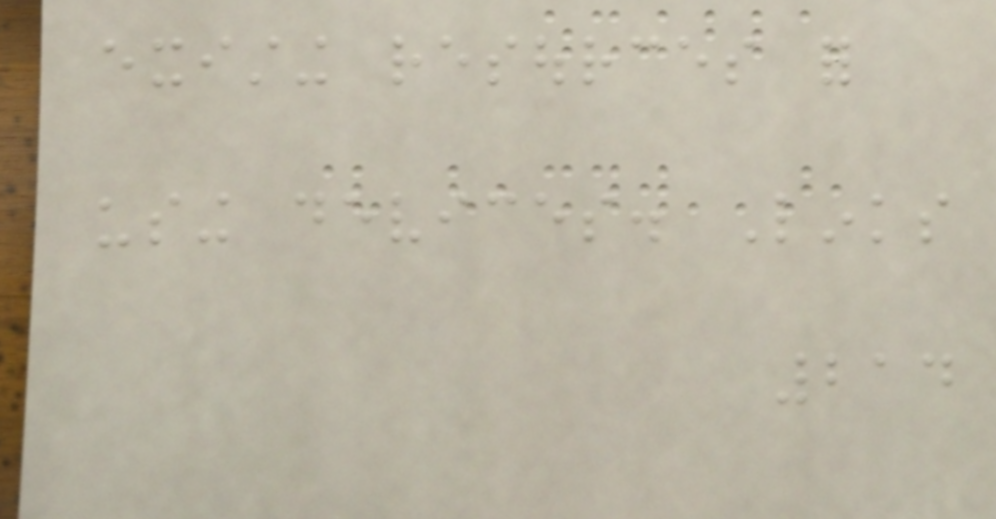existing resources for
using devices. Links
214
